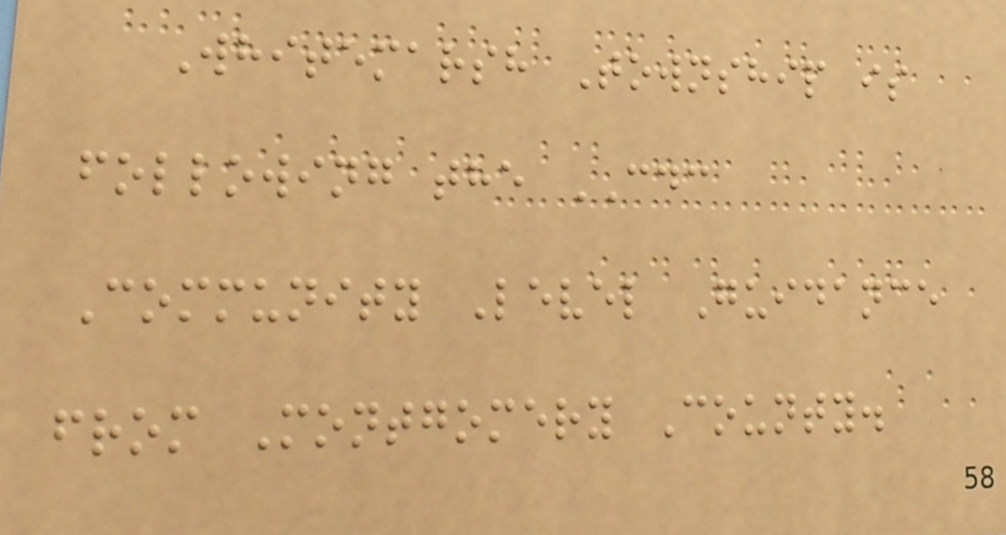Whitemarsh Township is
following the CDC
Community Level Guidance
from Montgomery County.
